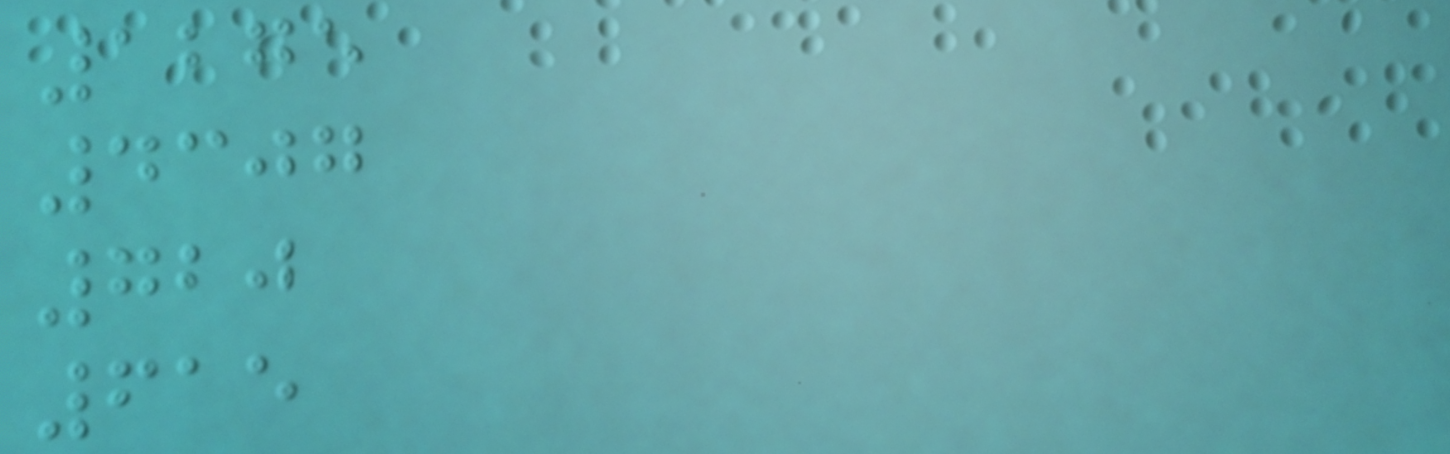1275
4307
720
615
